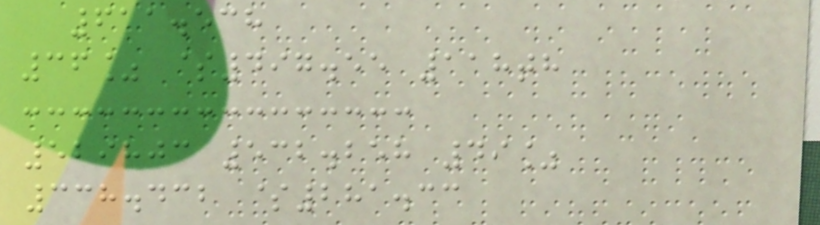611.538
36% $497.55 118th
529803 532.258 49%
338.432 $281.33
